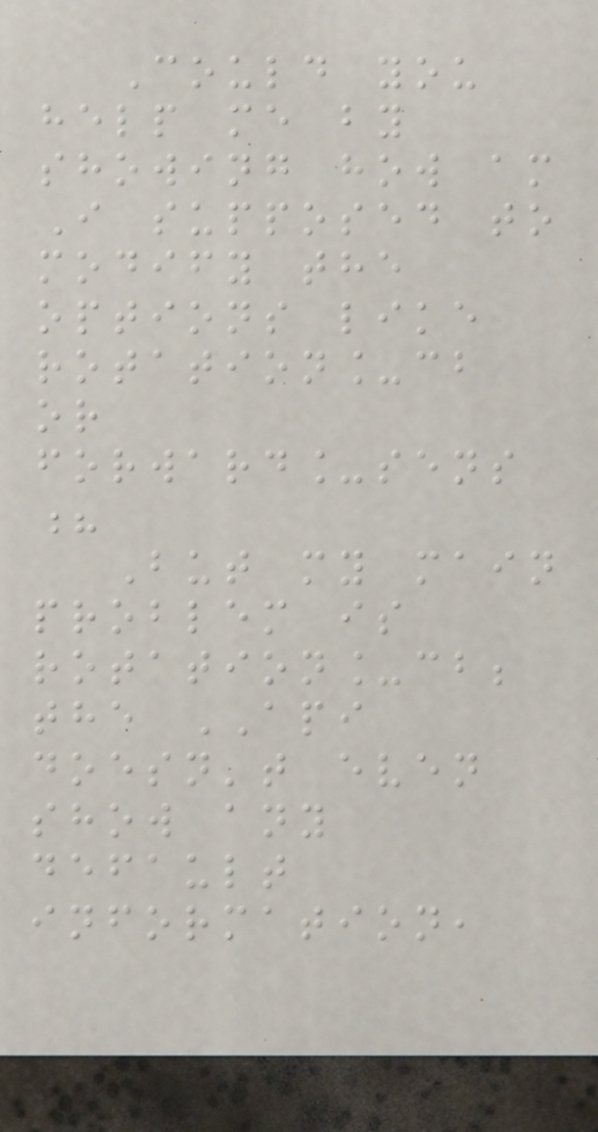Could you
help me by
showing how am
I supposed to
modify the
options like
rotation_cb
or
forward_sens
?
But my main
problem is
rotation_cb;
the API
doesn't even
show any
default
information,
